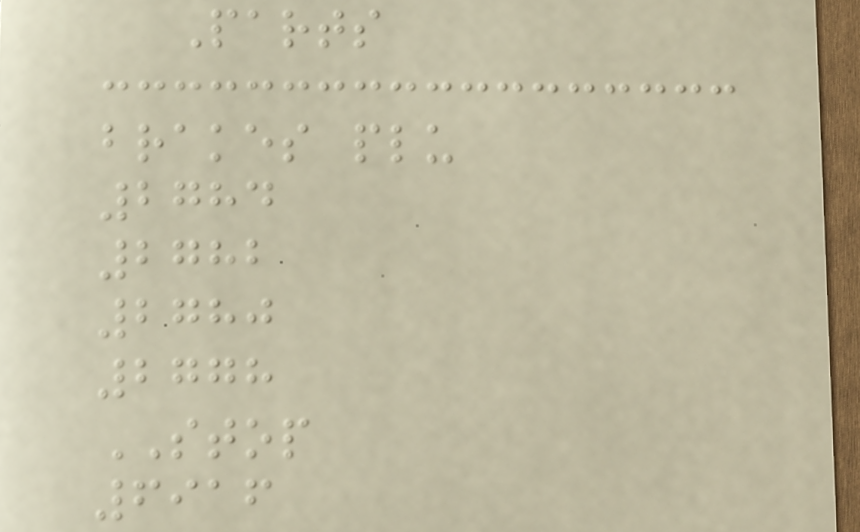Parts
brakes plu
2784
2782
2780
2778
STOP
6916
